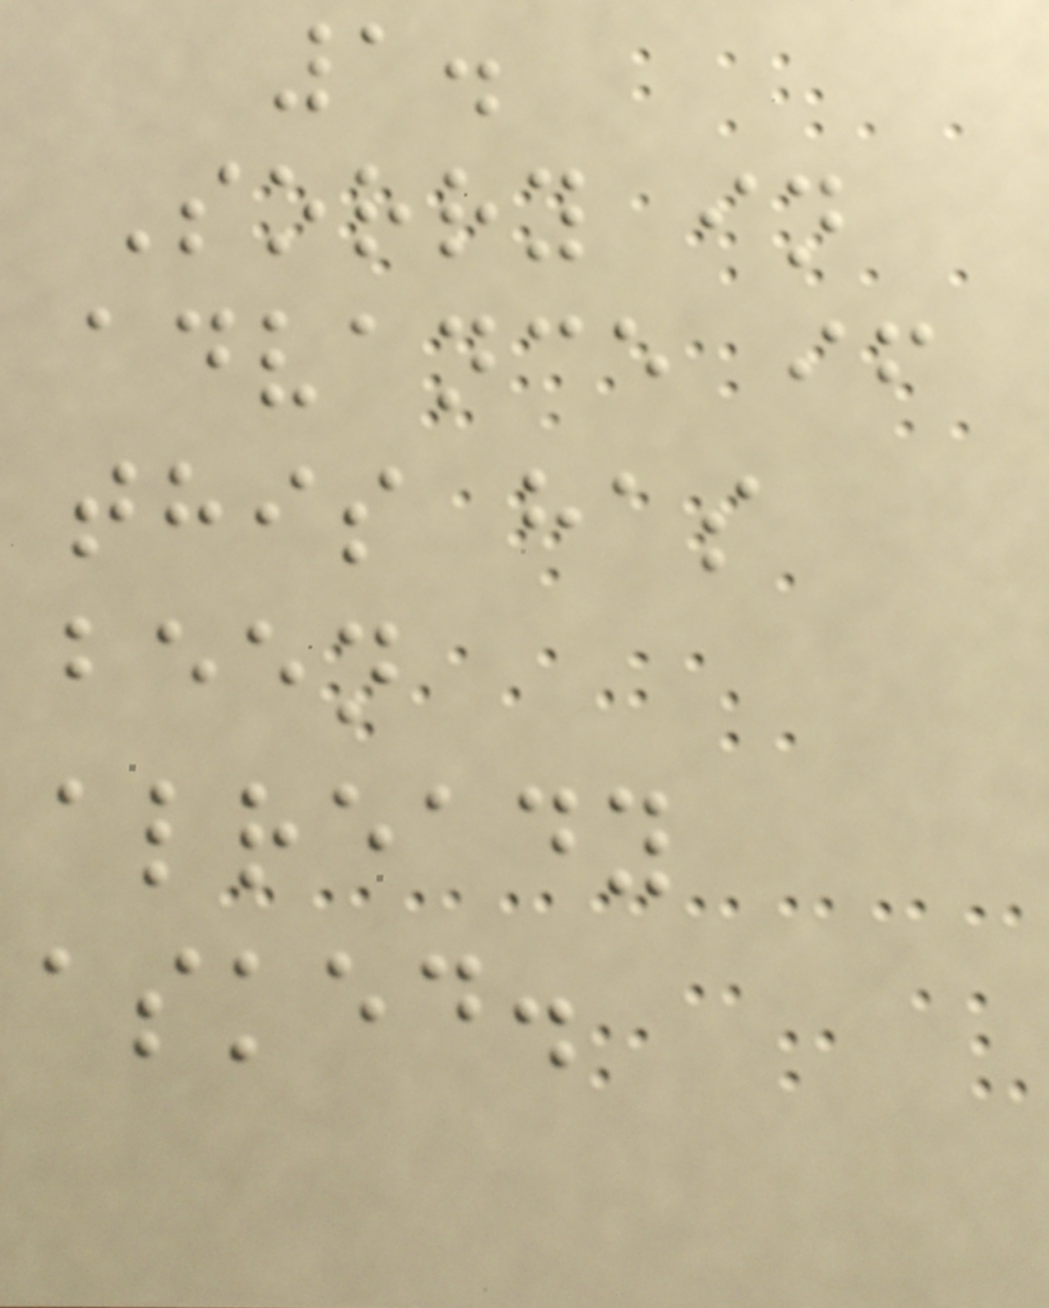1.
Sorry in
advance if
this has
been
already
asked.
